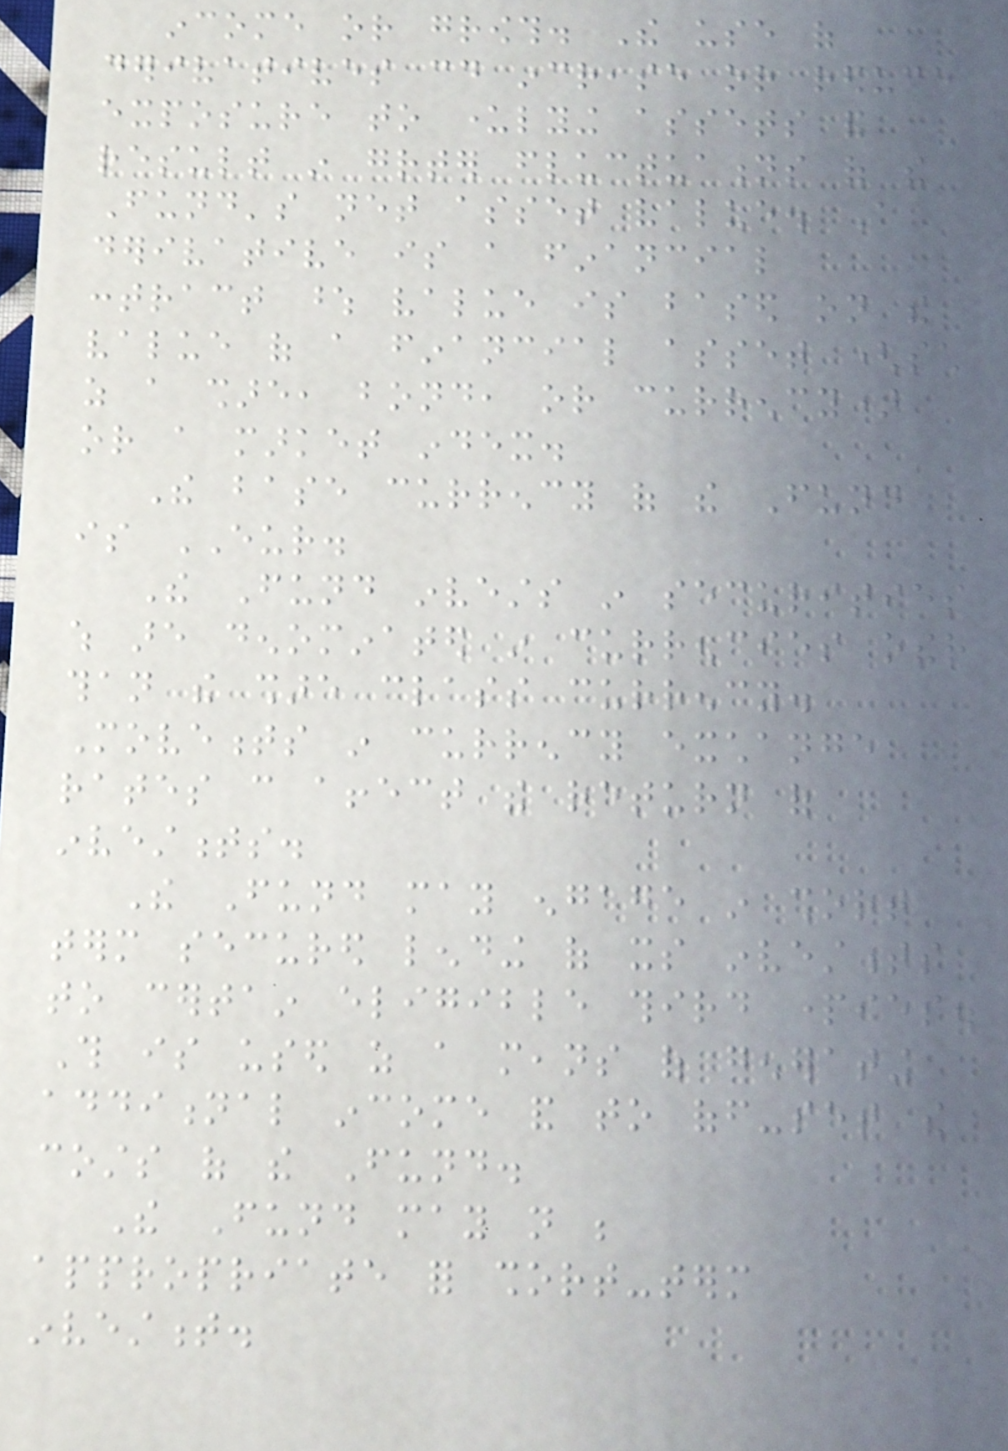income or growth. The use of
derivatives could increase or reduce
exposure to underlying assets and
result in greater fluctuations of the
Fund's net asset value. A
derivative is a financial
contract whose value is based on the
value of a financial asset (such
as a share, bond, or currency)
or a market index.
The base currency of the Fund
is EUR.
The Fund invests in securities
which are denominated in currencies other
than the share class currency.
Movements in currency exchange
rates can affect the return of
investments.
The Fund may engage in short
term secured lending of its investments
to certain eligible third parties.
This is used as a means of generating
additional income and to off-set the
costs of the Fund.
The Fund may not be
appropriate for short-term
investment.
